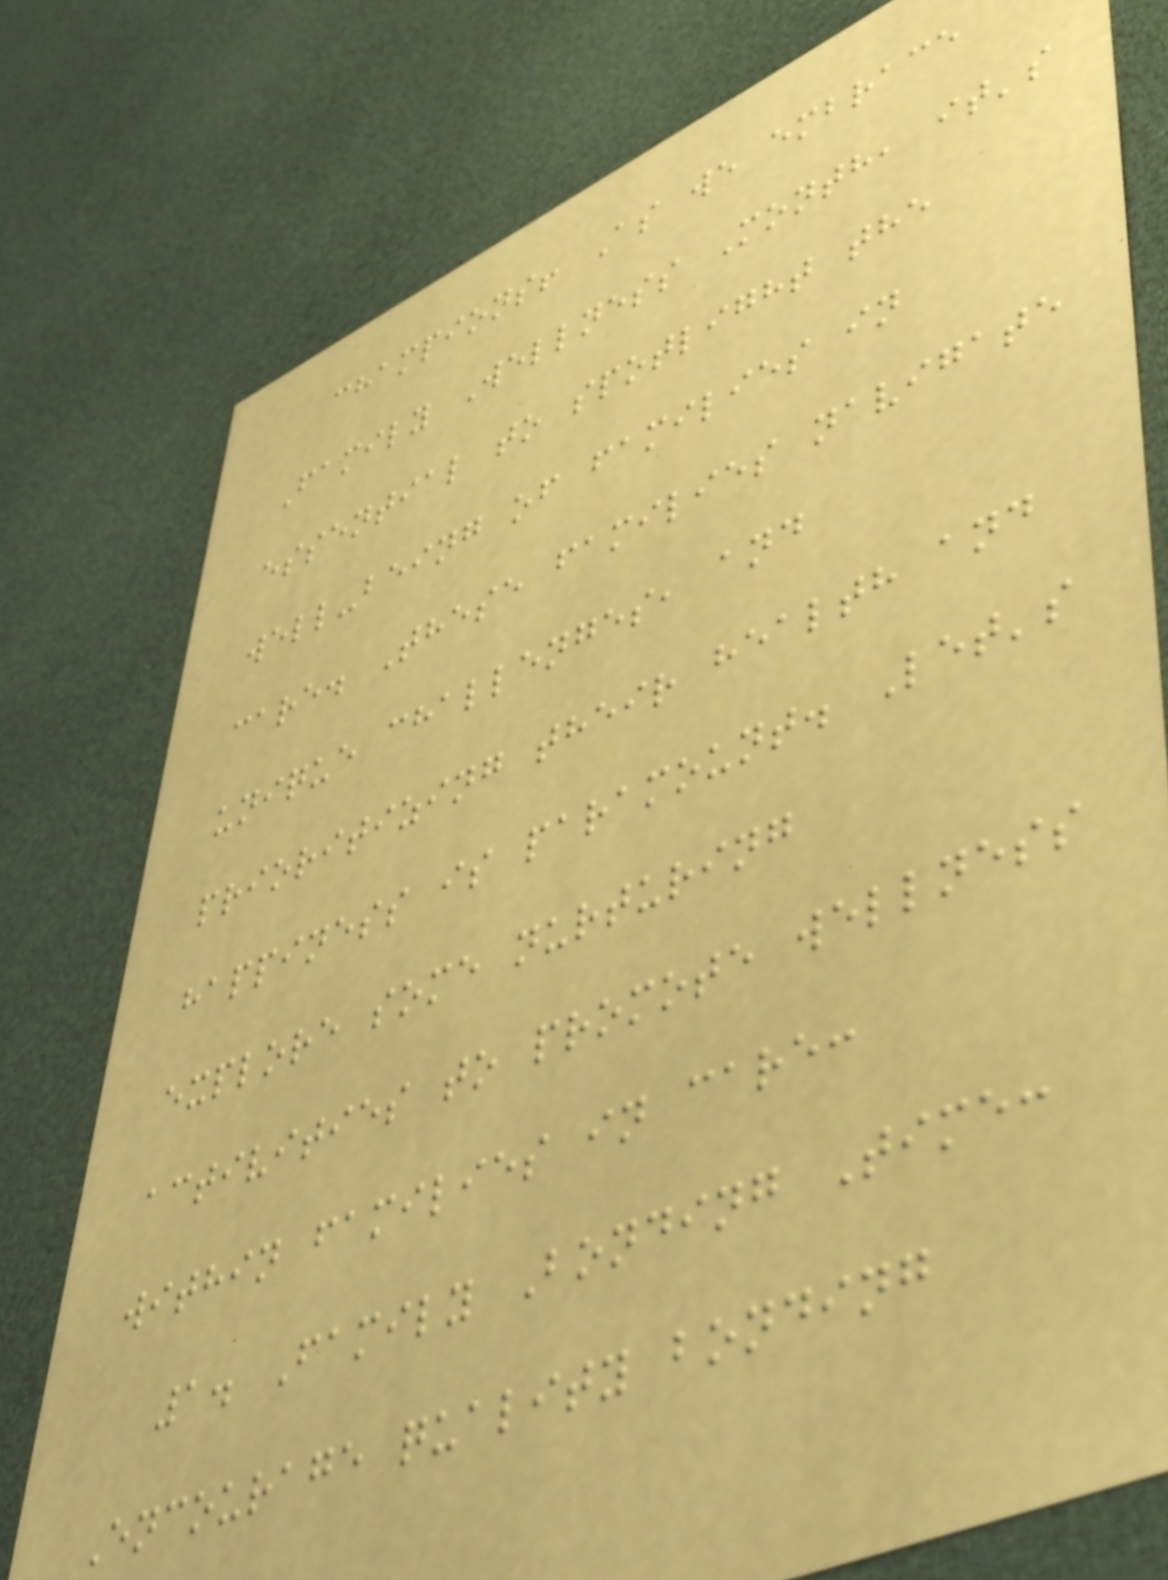champions! As we embrace
Family Wellness Month, it's
essential to spotlight the
well-being of families in
care. These families navigate
unique challenges, and
prioritizing their health and
happiness is paramount. Let's
explore some nurturing
activities to promote wellness
within families in care:
1. Family Bonding Time:
Encourage quality bonding
